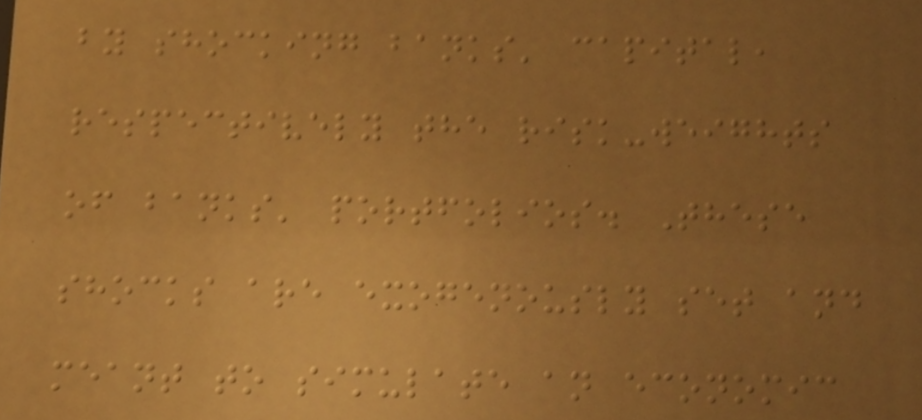by shocking banks' capital,
respectively the risk-weights
of banks' portfolios. These
shocks are exogenously set and
meant to simulate an economic
